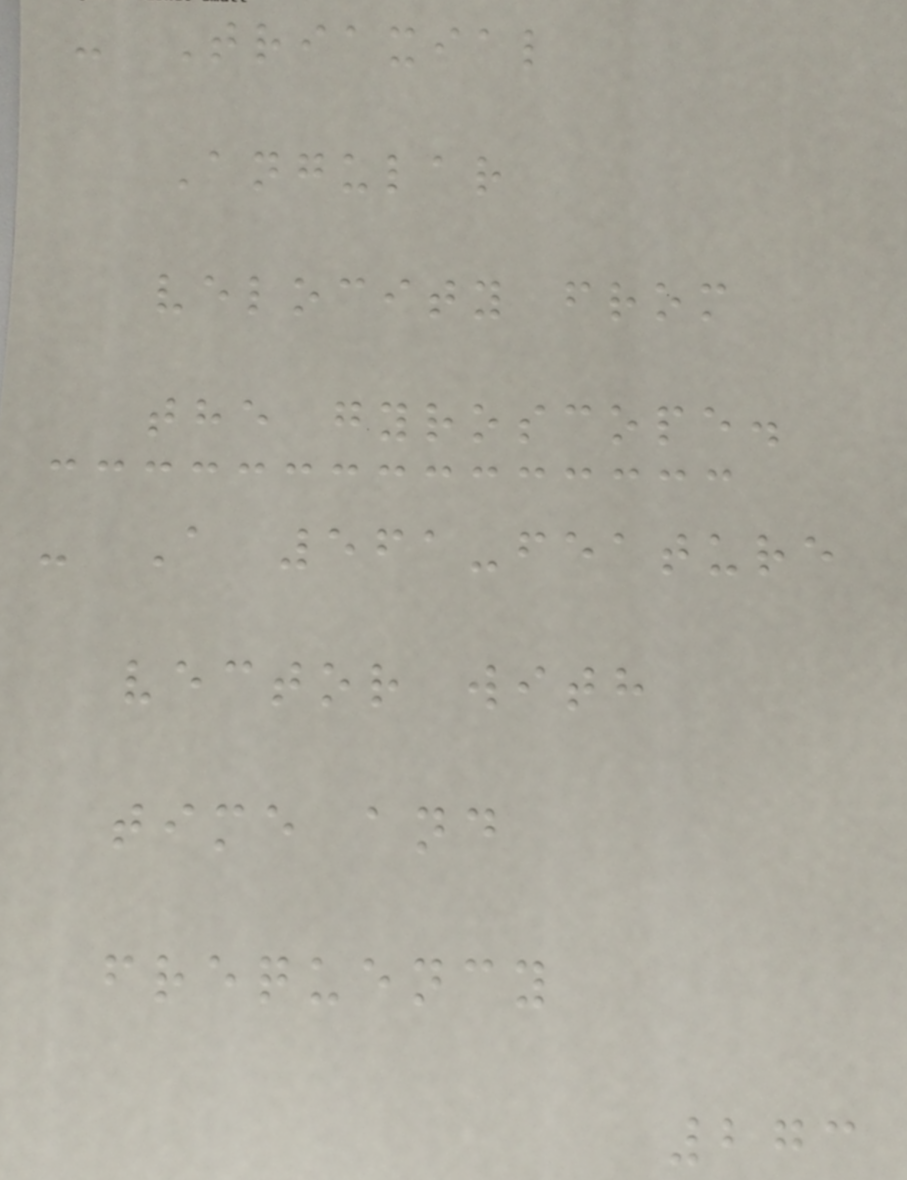- Triaxial
Angular
velocity from
the gyroscope.
- A 561-feature
vector with
time and
frequency
273
